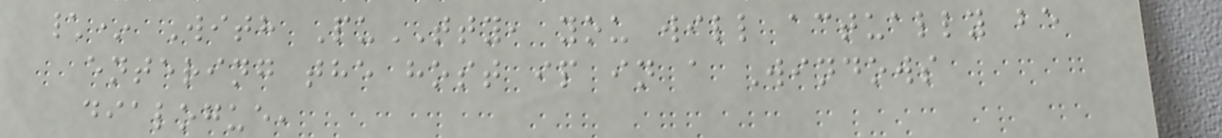\* With PuTTY, you will actually be
entering the host ip in a Windows
dialogue,
